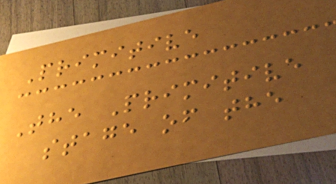Primitive
The Primitive
stage of the
